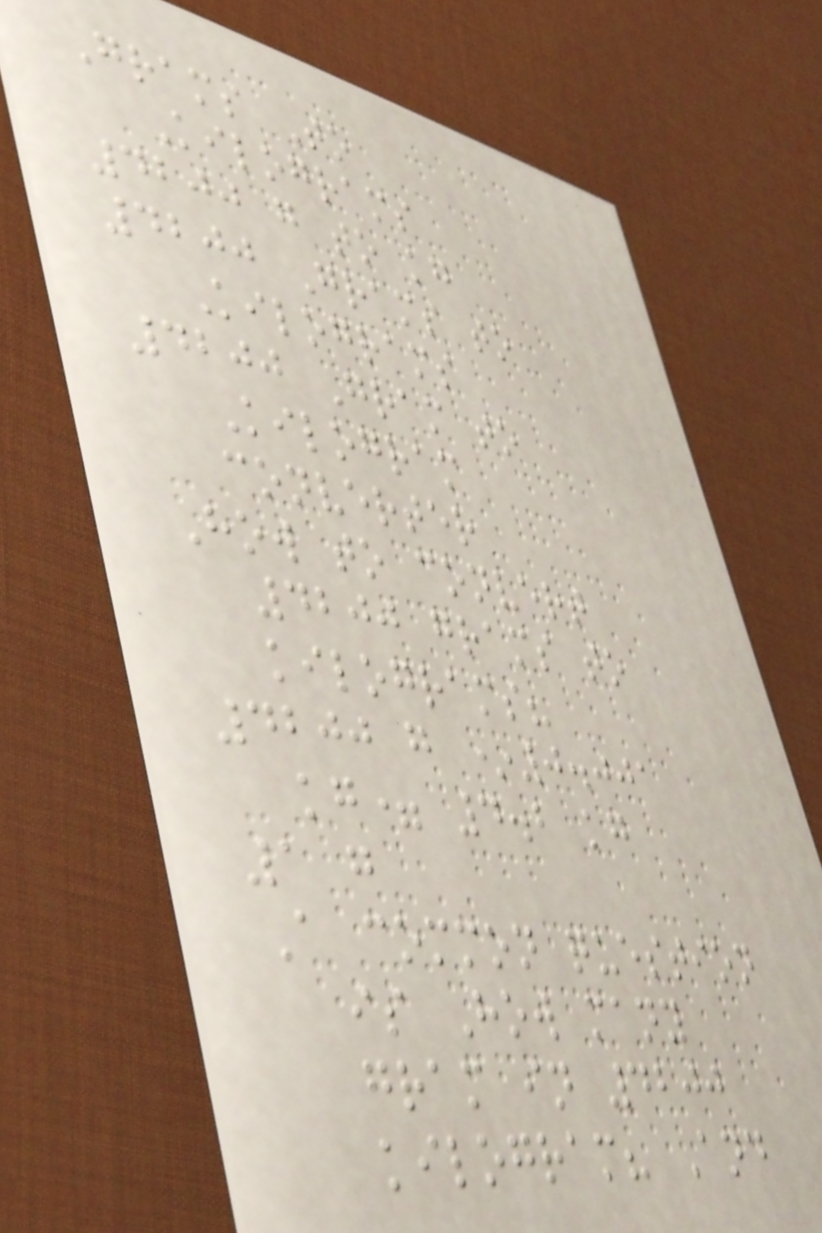Grams To
Kilograms
4200 g to kg
4200 Grams to
Kilograms
4200 Gram to
Kilogram
converter
How to convert
4200 grams to
kilograms?
4200 g *0.001
kg= 4.2 kg
1 g
A common question
is How many
gram in 4200
kilogram? And
